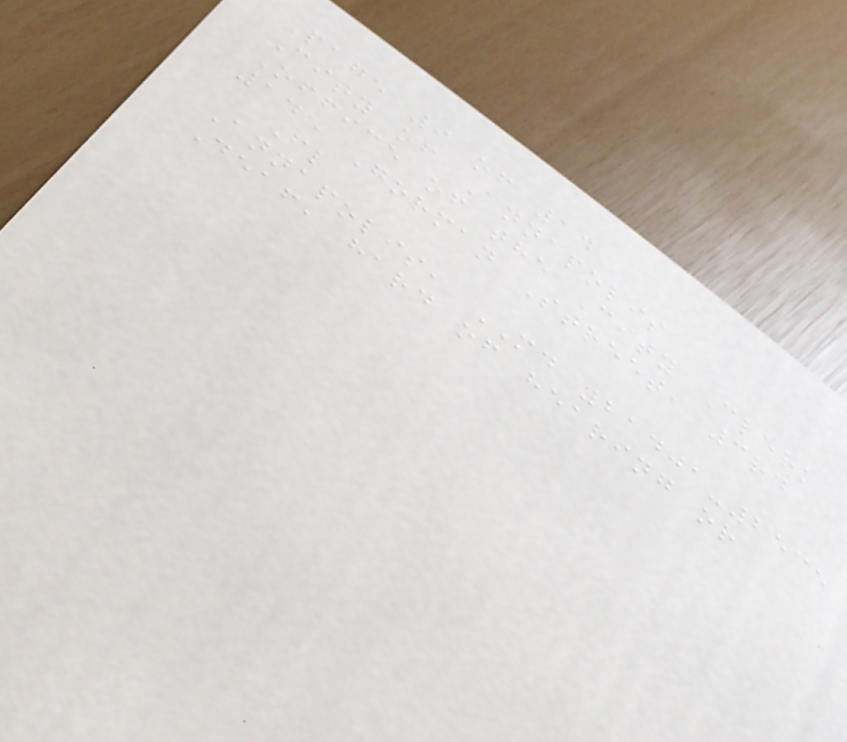Page 9 of 14
City of Annapolis
Office of the City Clerk
145 Gorman Street, 3rd
Fl
Annapolis, MD 21401-2535
Deaf, hard of hearing or
